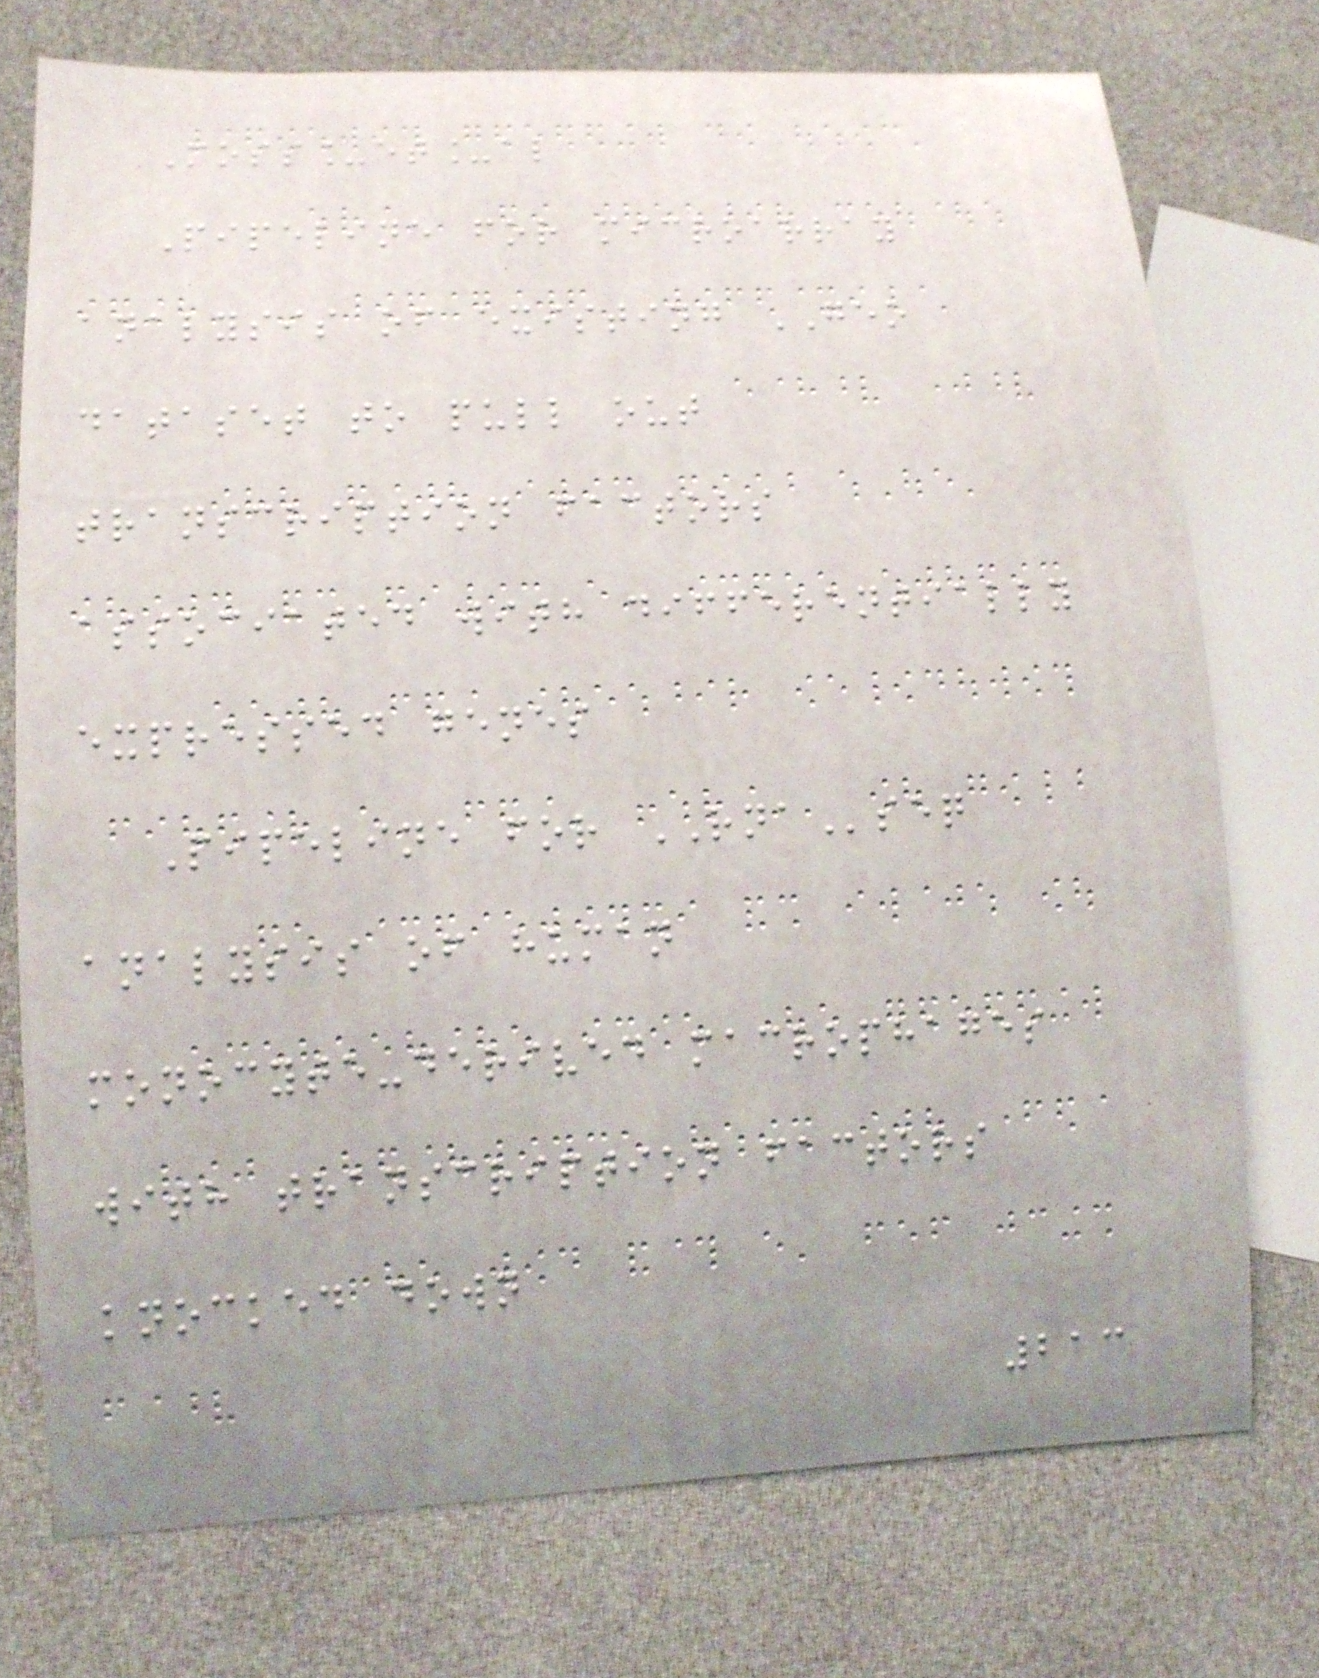Moss_et_al
Pipeline for microarray
analysis of existing GEO
dataset to pull out
transcription factors
associated with differentially
expressed genes
Pipeline for RNAseq
analysis of human
monocyte-derived macrophages
with transcription factors
knocked down
213
